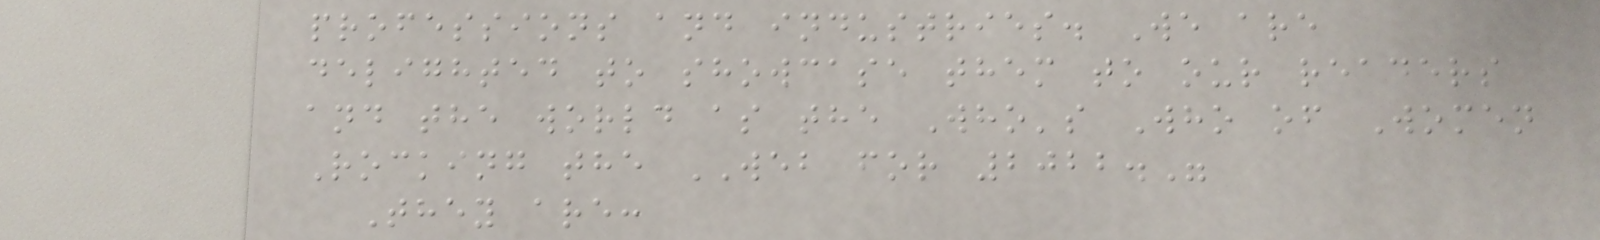professions and industries. We are
delighted to showcase them to our readers
and the world as the Who's Who of Women
Rocking the WEB for 2022."
They are:
